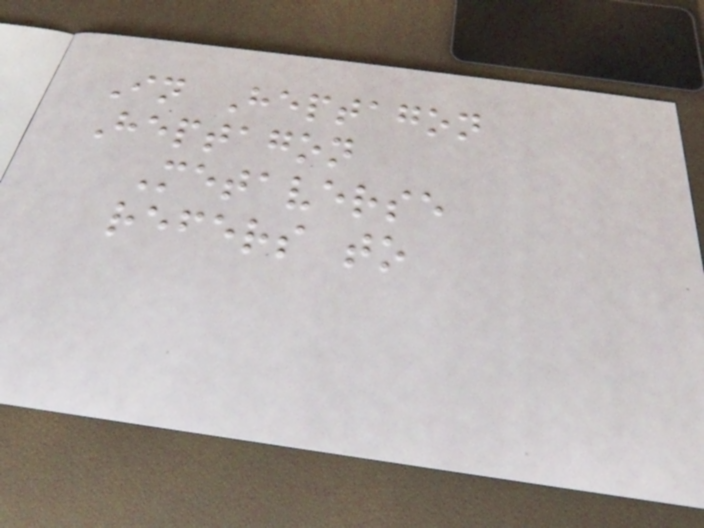In Heptagon
Heptagon
Metaverse
refers to
